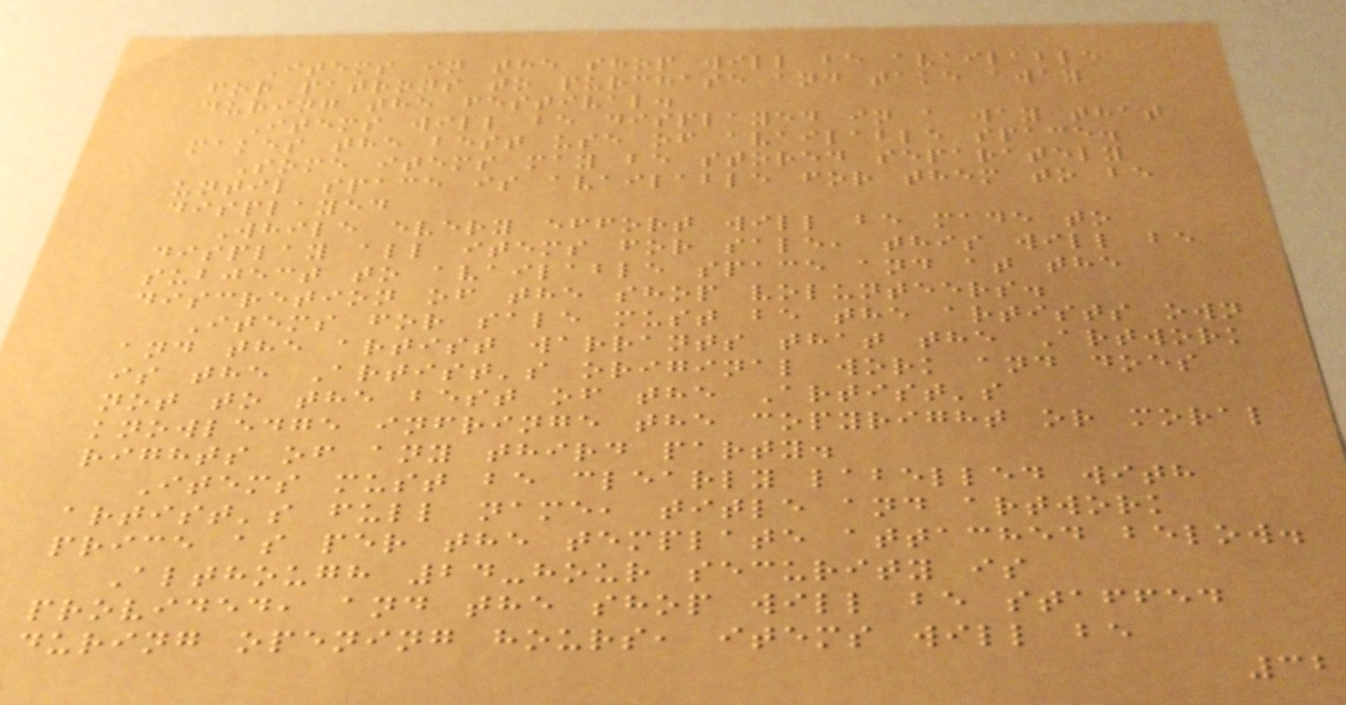Items in the shop will be available
for patrons to purchase and take away
during the festival.
Items will be displayed in a way that
makes the best use of available space.
Some items may be stored separately
until space is available for them to be
displayed
While every effort will be made to
display all items for sale, this will be
subject to available space and at the
discretion of the shop volunteers.
Items for sale must be the artists own
and the artist warrants that the Artwork
is the Artist's original work and does
not to the best of the Artist's
knowledge infringe the copyright or moral
rights of any third party.
Items must be clearly labelled with
artist's full name, title and artwork
price as per the template attached below.
Although 24-hour security is
provided, and the shop will be staffed
during opening hours, items will be
32
